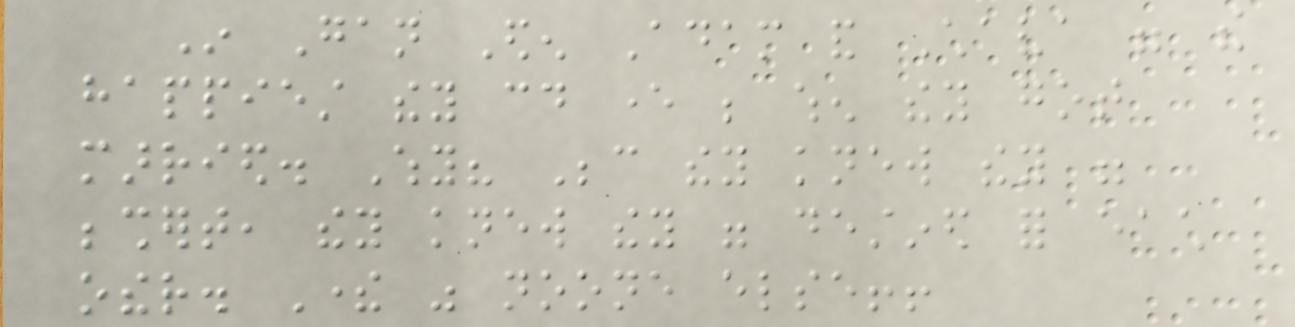In Gan Eden Adam and Chava were the
happiest they could ever be when they got
married. Why? Because they knew they were
beshert, they knew they were destined for each
other. There was noone else!!
